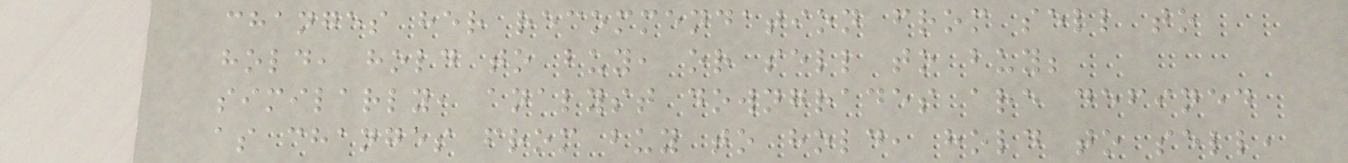changes her recommendation from sell to
hold, hold to buy, or sell to buy;
similarly, analyst downgrades are defined
as changes from buy to hold, hold to sell,
